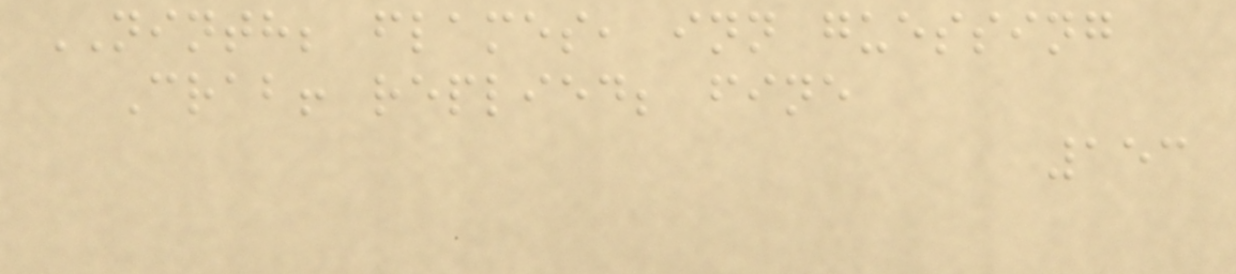NINTH; flames, inn guessing
Crab! replied; fine
153
